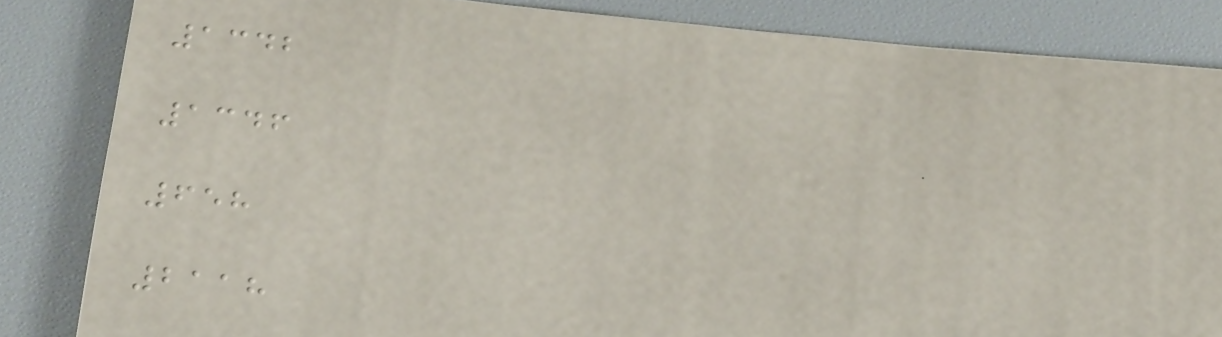1342
1346
658
2118
